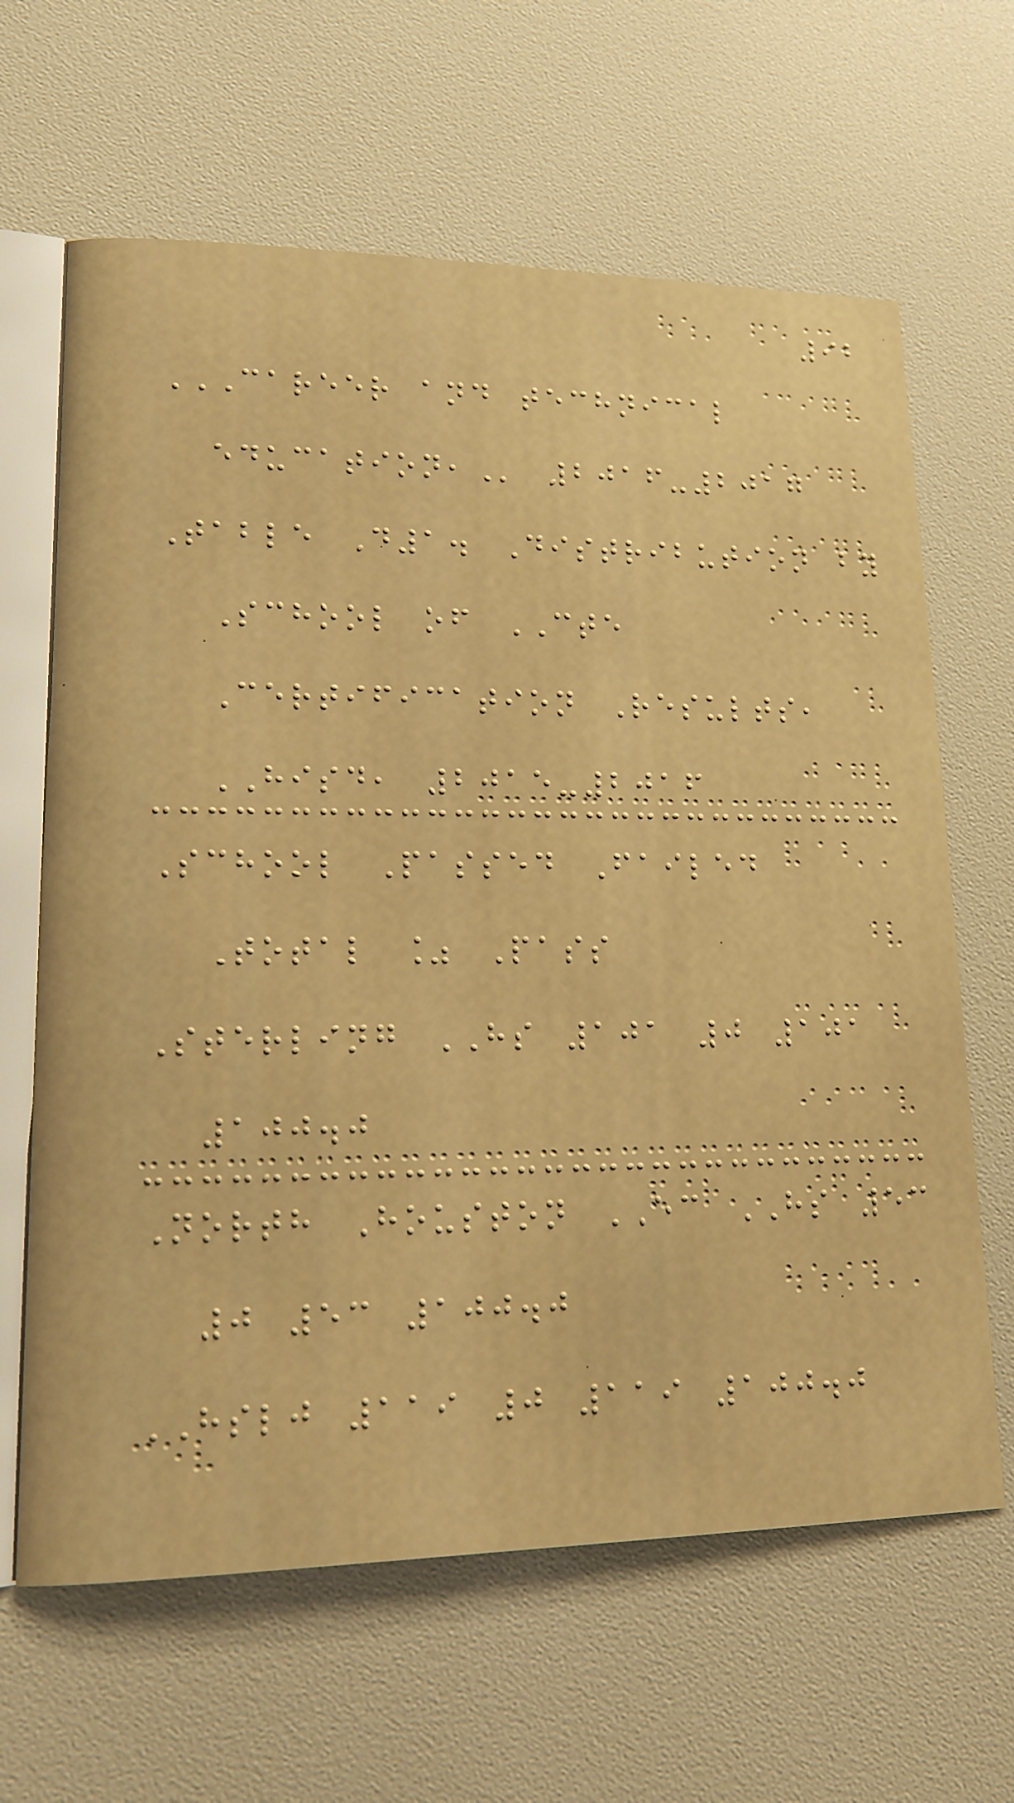92
CAREER AND TECHNICAL
EDUCATION, 2016-2017
Table D1. Distribution by
School of CTE
Certification Results,
HISD, 2015-2016
School Passed Failed
Total % Pass
Sterling HS 101 0 101
100.0
North Houston EC HS 53
0 53 100.0
HSLJ 119 0 119 100.0
